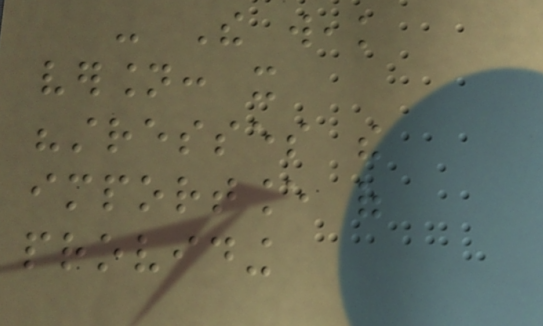- The weak
version: it
"stresses the
importance of
providing
